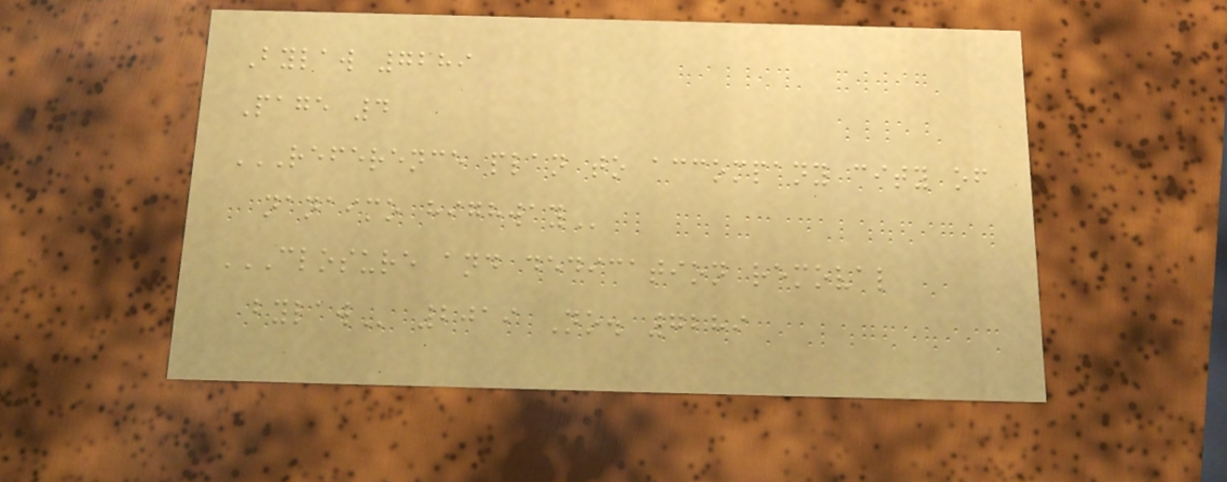Bylaw 7289
Page 4
REFERENCE PLAN TO ACCOMPANY CITY OF
NANAIMO HIGHWAY
CLOSURE AND DEDICATION REMOVAL
BYLAW 2019 No. 7289
